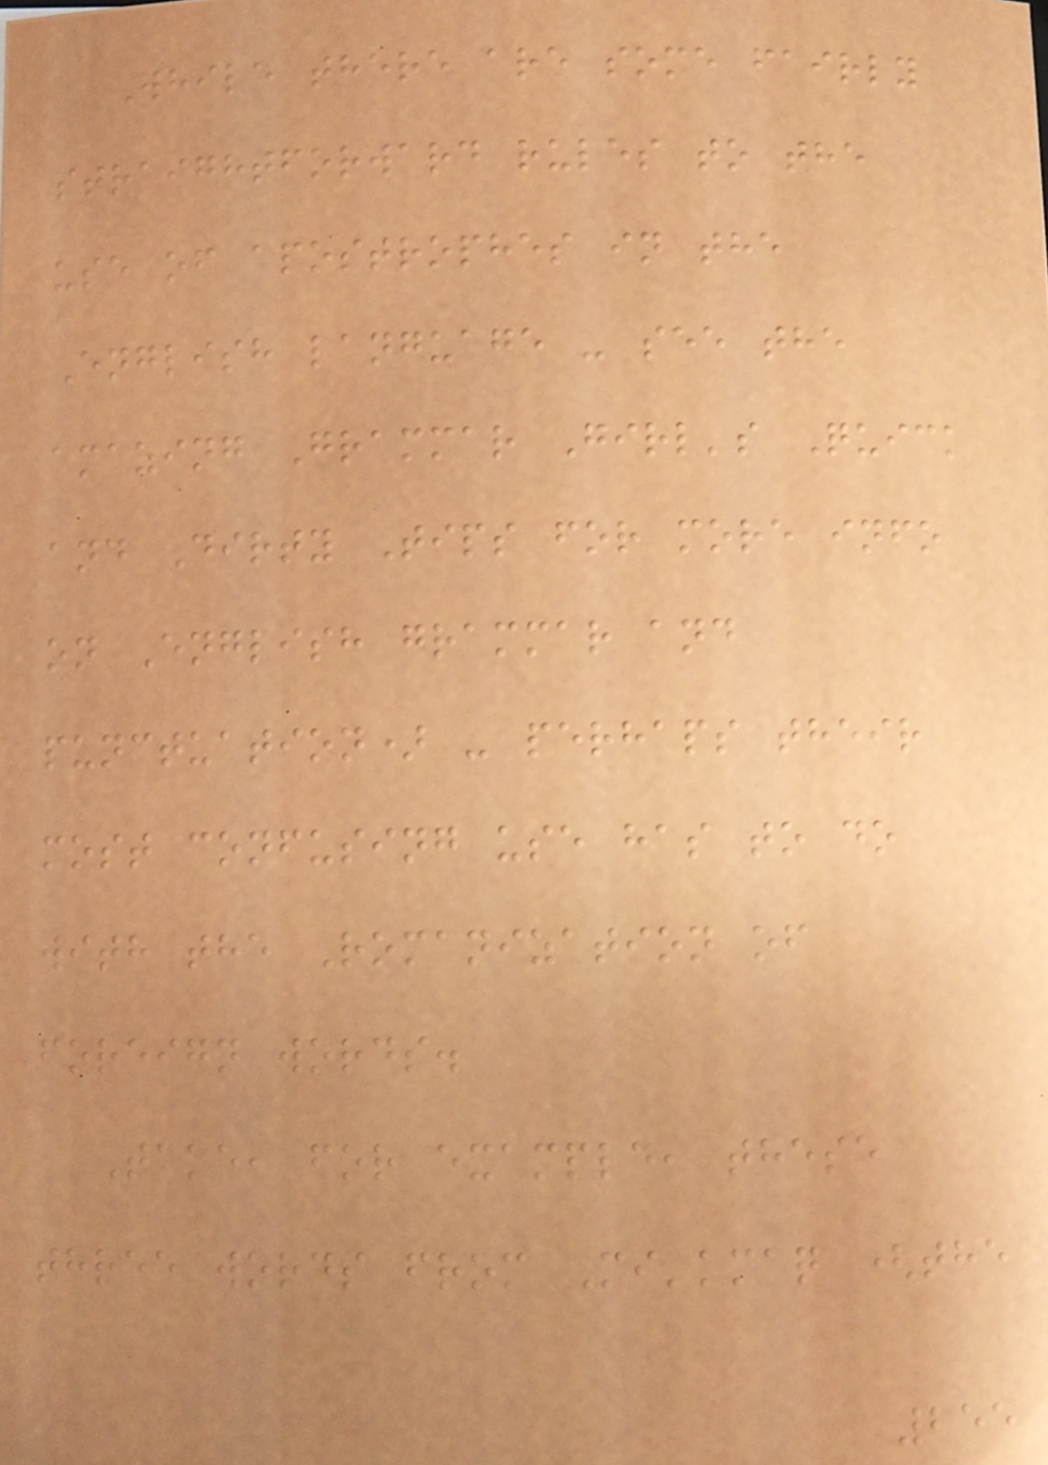While there are some fairly
straightforward rules to the
use of apostrophes in the
English language - see the
amazing Grammar Girl's Quick
and Dirty Tips for more info
on English grammar and
punctuation) - perhaps their
most confusing use has to do
with the Romanization of
foreign words.
Take, for example, these
three words from Mi'kmaq (the
255
